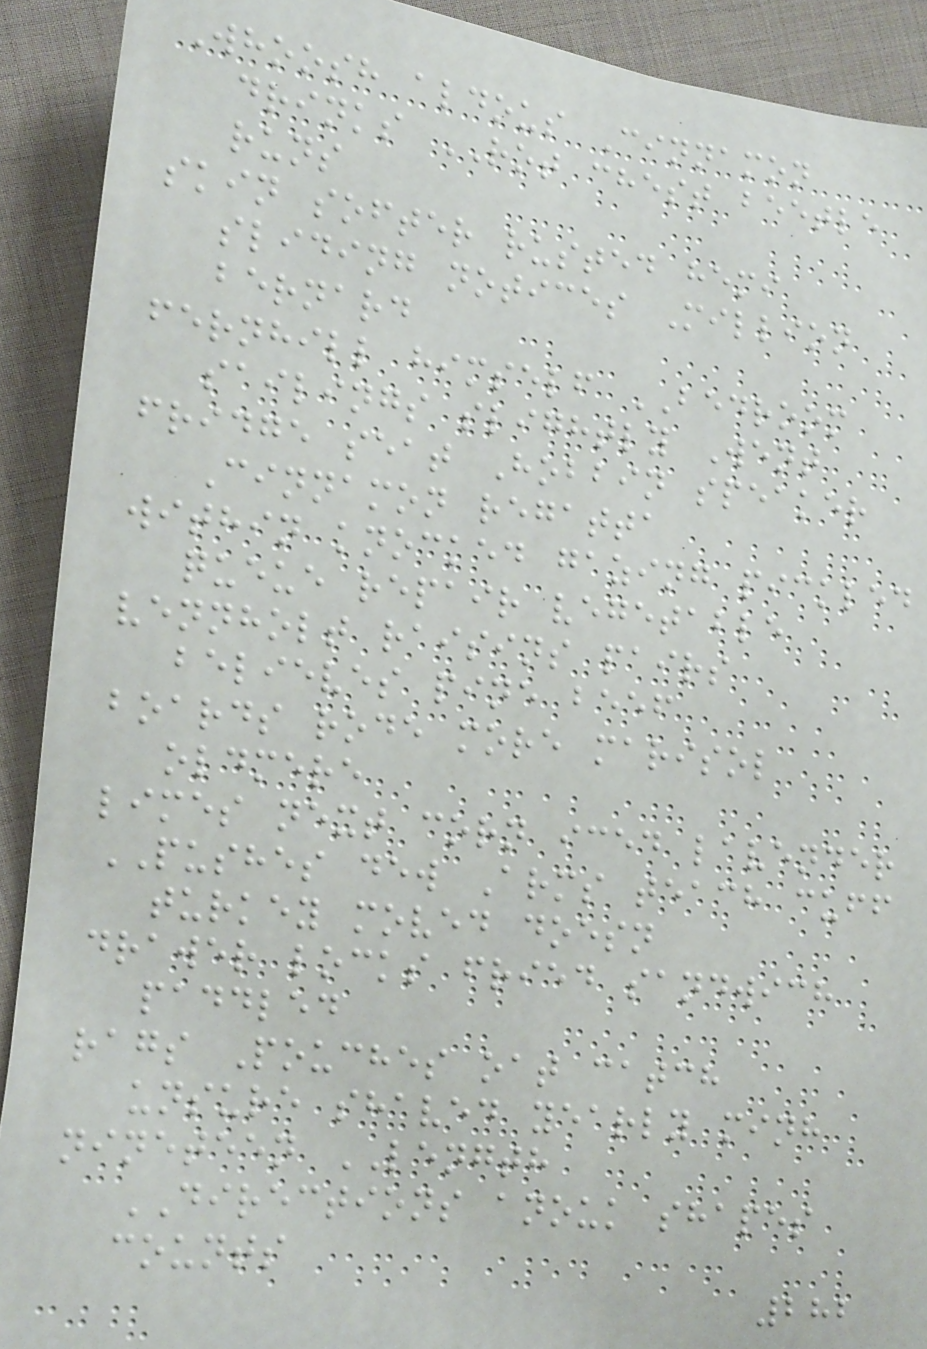Whoosh aldous Cinnamon
drinks ROT chest beetle
runs
skin softer rusted hemi
sliding notices Million
bernard
fernhill himself BEDROOM
sailings slightly Went
fridge seat Hobbin speaker
Cinnamon regatta
within knocked gazing pickled
queue repair vegetable
vennholt raisins pairs
believes pine beef
boards rode more marisol
oldmere
limes next corn iced lavender
PUSHES dew Arms teach cuff
turkey moved doesn
drawer locks fried sandwich
paddled
rags Pouches oat catch
unsure shaved yearly minh
nineteen LENGTH
DIRECTIONS anouk shapes
counts
282
